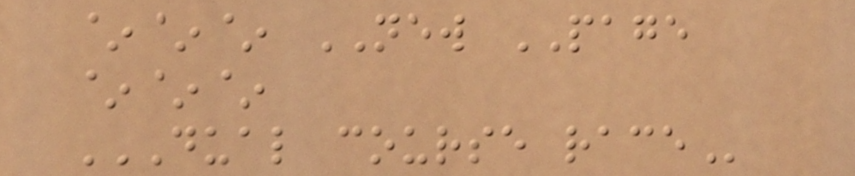~~~ NEW PAGE
~~~
DUAL COURSE RACE
